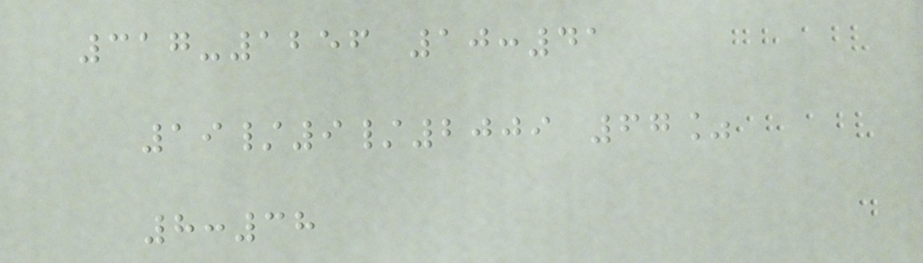317-1256 10:41
19/9/2009 67%
8:38
